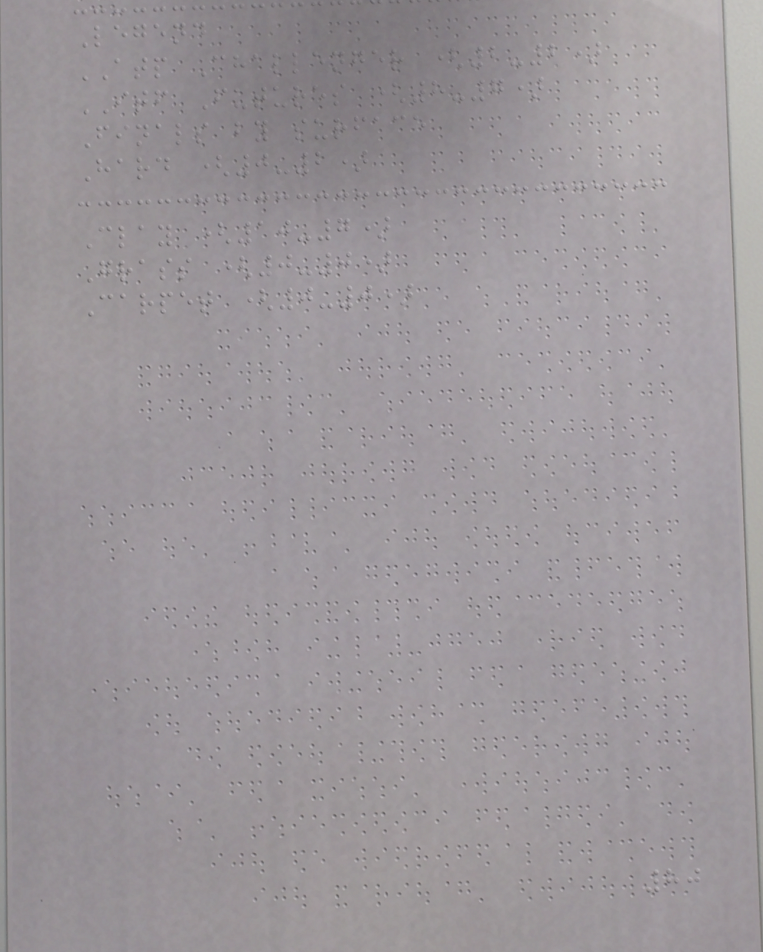Legend
ATP Challenger (2-2)
ITF Futures (8-7)
Finals by surface
Hard (0-2)
Clay (10-7)
Grass (0-0)
Carpet (0-0)
80
